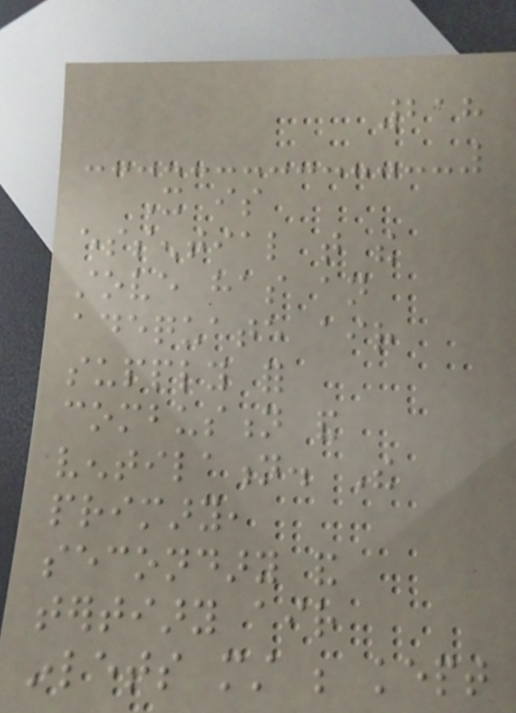218
It is
essential that the
stove has an
adequate air
supply for
combustion and
ventilation. The
primary,
secondary and
tertiary air
inlets must be kept
